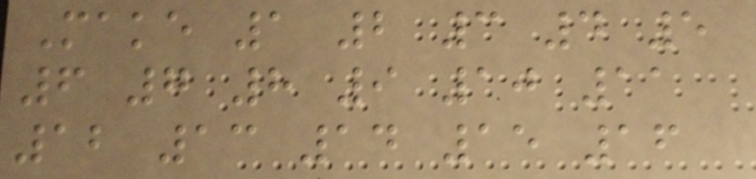Make 1 2 3 4 5
6 7 8 9 10 11
12 13 14 15 16
